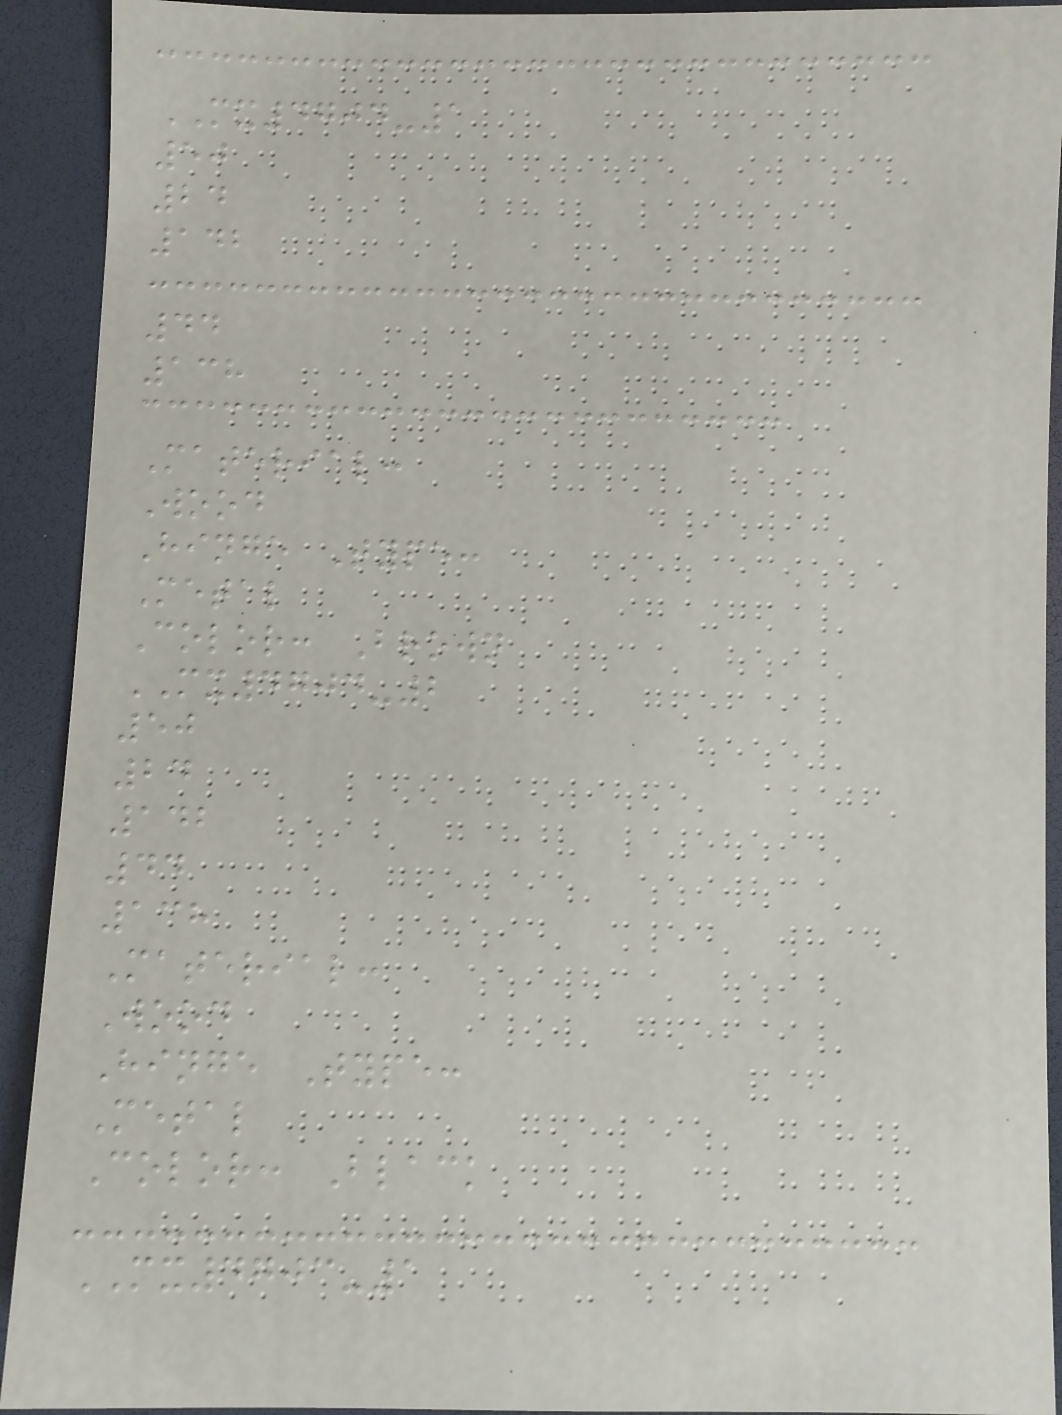MX4704-1
50
24
142
44
138
Material:
Wood
Hinge Type:
Metal
Color: Brown
MX4704-2
50
24
142
44
138
Material:
Wood
Hinge Type:
Metal
Color: Black
MX4703-1
